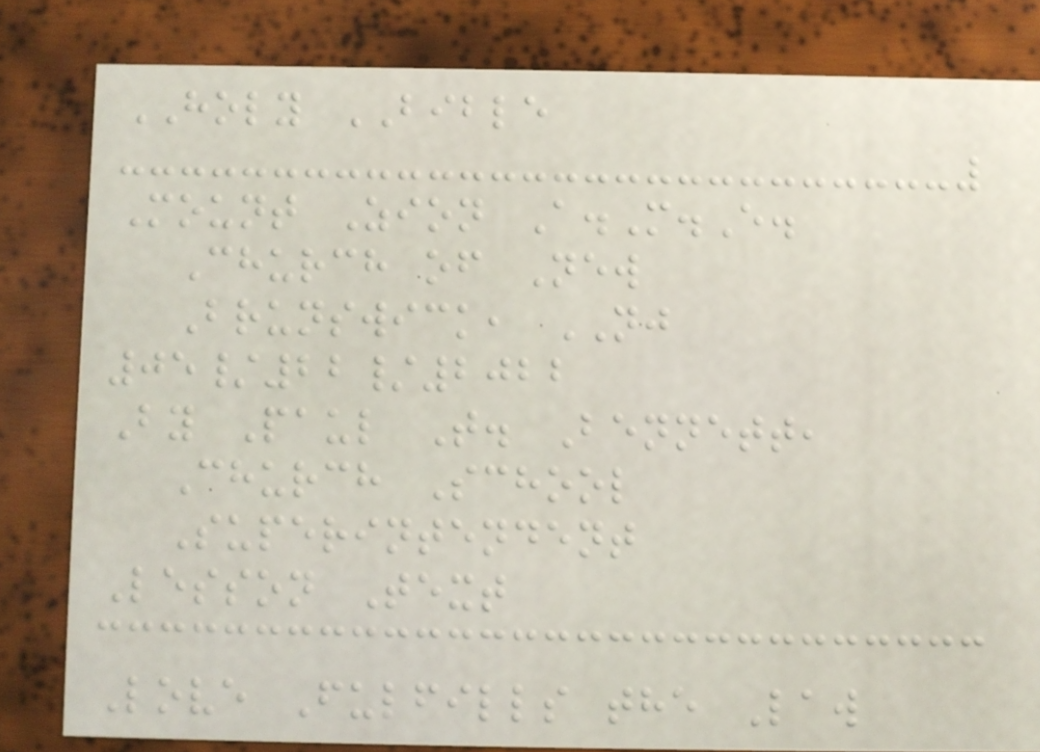HOLY BIBLE
Mount Zion A.M.E.
Church of New
Brunswick, NJ
05/22/2022
By Paul T. Bennett,
Church School
Superintendent
Lesson Text
Love Fulfills the Law
